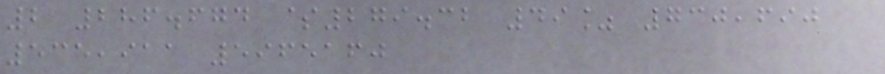2 286.674 $279.32 49% 730,690
535,911 5965160
